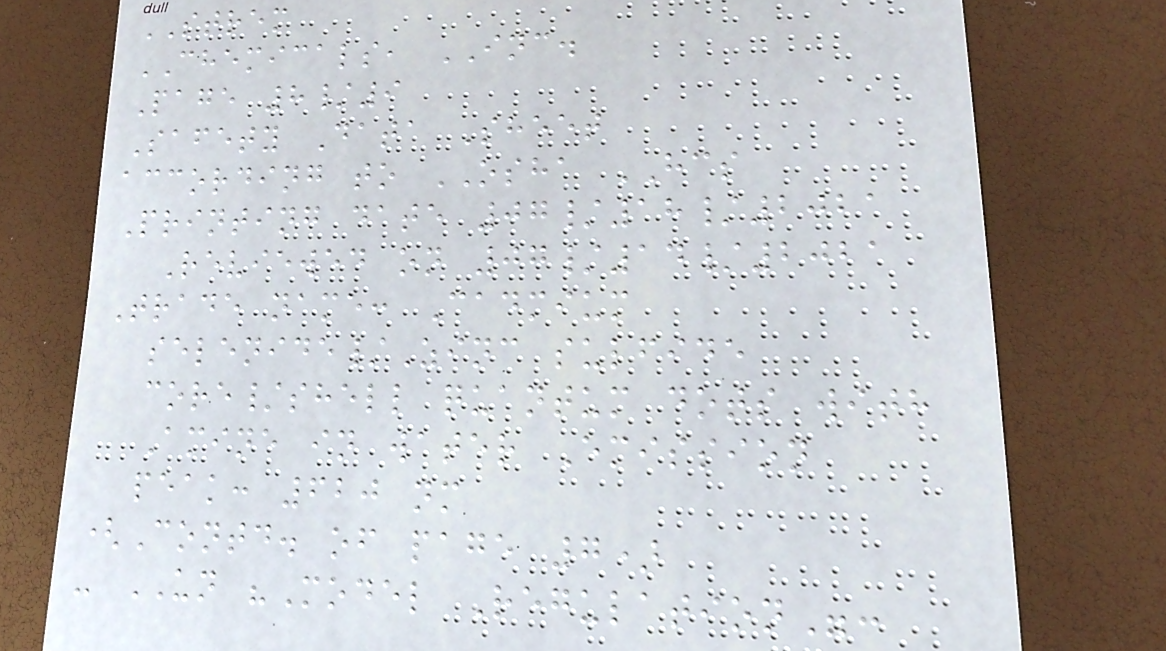STREM
CHEMICALS, INC.
Page 8/9
Safety Data Sheet
according to OSHA HCS
Printing date 07/18/2021
Reviewed on 07/14/2021
Trade name: Cadmium
selenide/Zinc sulfide
core/shell quantum dots with
Amine in water Emission
peak: 620 nm
(Contd. of page 7)
- UN "Model Regulation":
